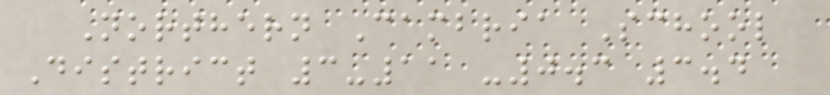Northern Cambria School
District 3-11 -0.3 3.4
